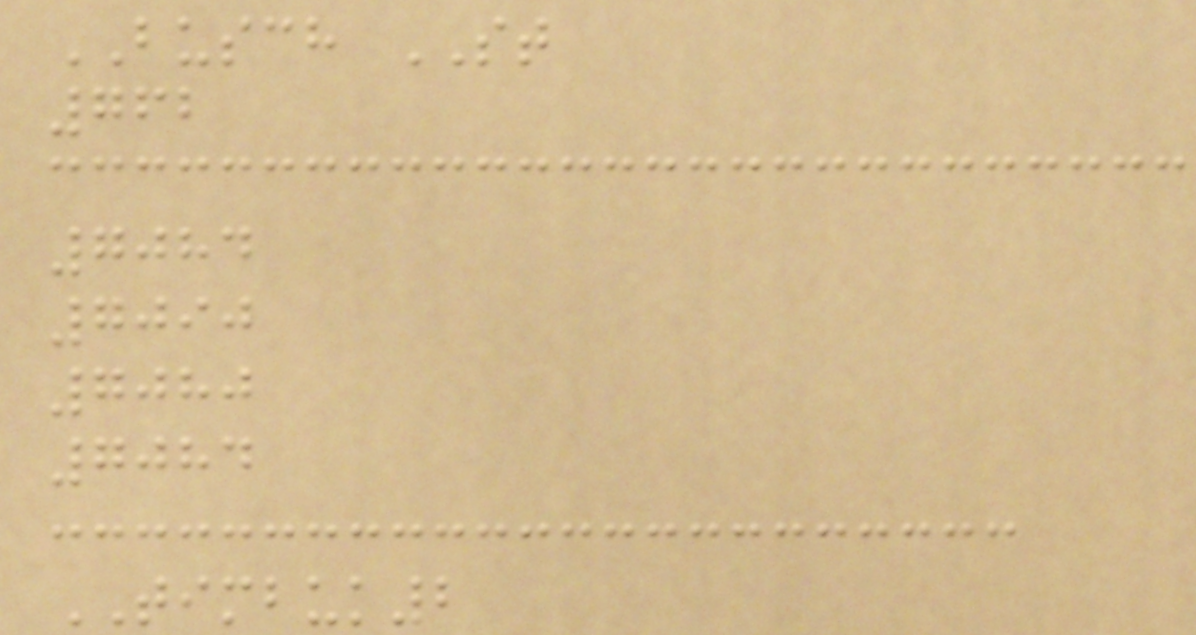BUSCH ST
762
7084
7090
7080
7084
TIMBUK2
